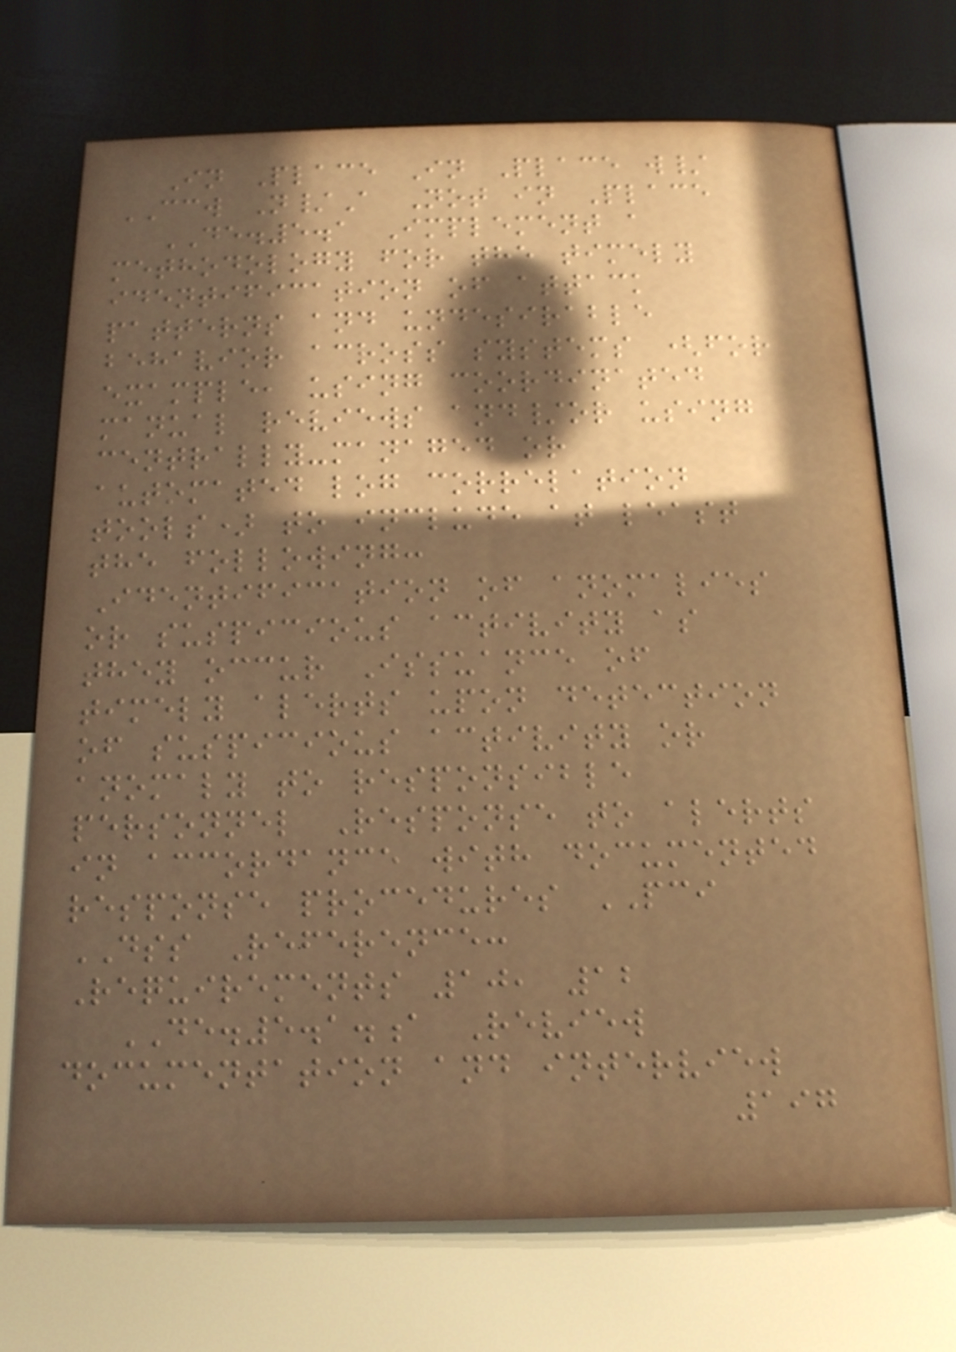In Place In Place w/
CCW N/A Not in Place
DE.5.1 Implement a
methodology for the timely
identification of attack
patterns and undesirable
behavior across systems (for
example, using coordinated
manual reviews and/or using
centrally-managed or
automated log correlation
tools) to include at least
the following:
Identification of anomalies
or suspicious activity as
they occur Issuance of
timely alerts upon detection
of suspicious activity or
anomaly to responsible
personnel Response to alerts
in accordance with documented
response procedures PCI
DSS Reference:
Requirements 10, 12
DE.5.1.a Review
documentation and interview
197
